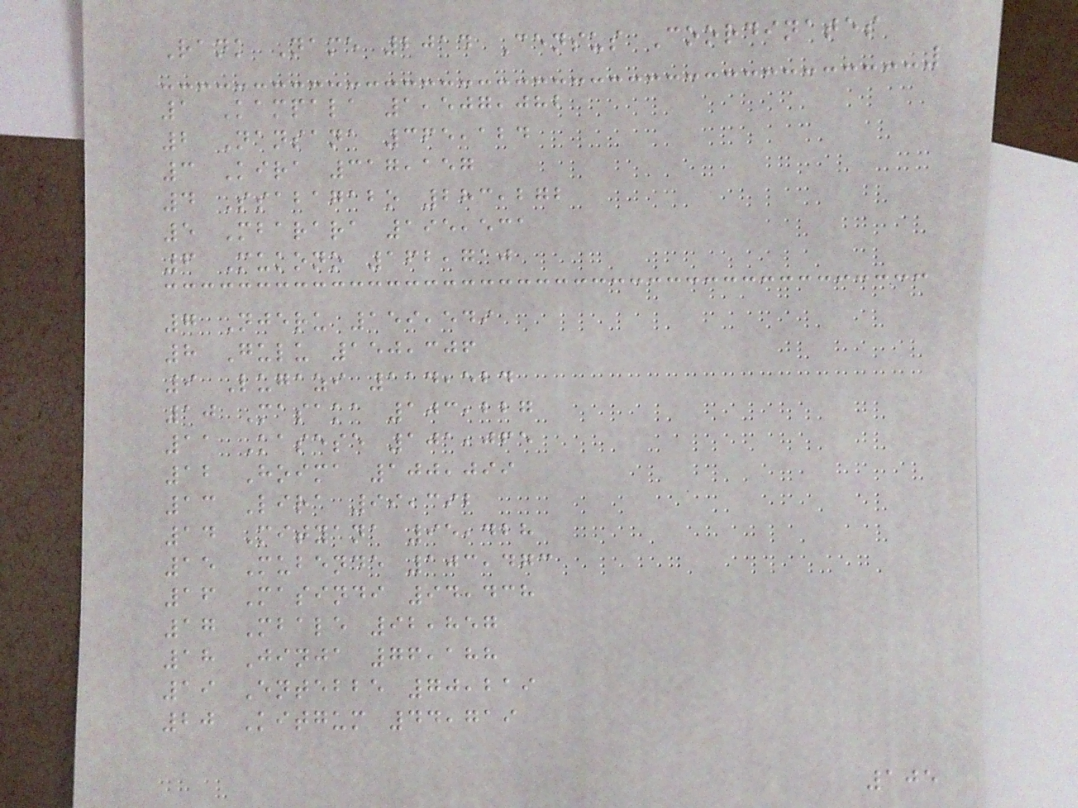Rank Name 2014 Census Coordinates
1 Kampala 1,507,082
2 Nansana 365,124
3 Kira 317,157
4 Ssabagabo 283,272
5 Mbarara 195,531
6 Mukono 162,710
7 Njeru 159,549
8 Gulu 150,306
9 Lugazi 114,524
10 Masaka 103,227
11 Kasese 101,065
12 Hoima 100,099
13 Lira 99,392
14 Mityana 95,428
15 Mubende 103,473
16 Masindi 94,438
17 Mbale 92,857
18 Jinja 76,188
19 Entebbe 70,219
20 Kitgum 44,719
105
